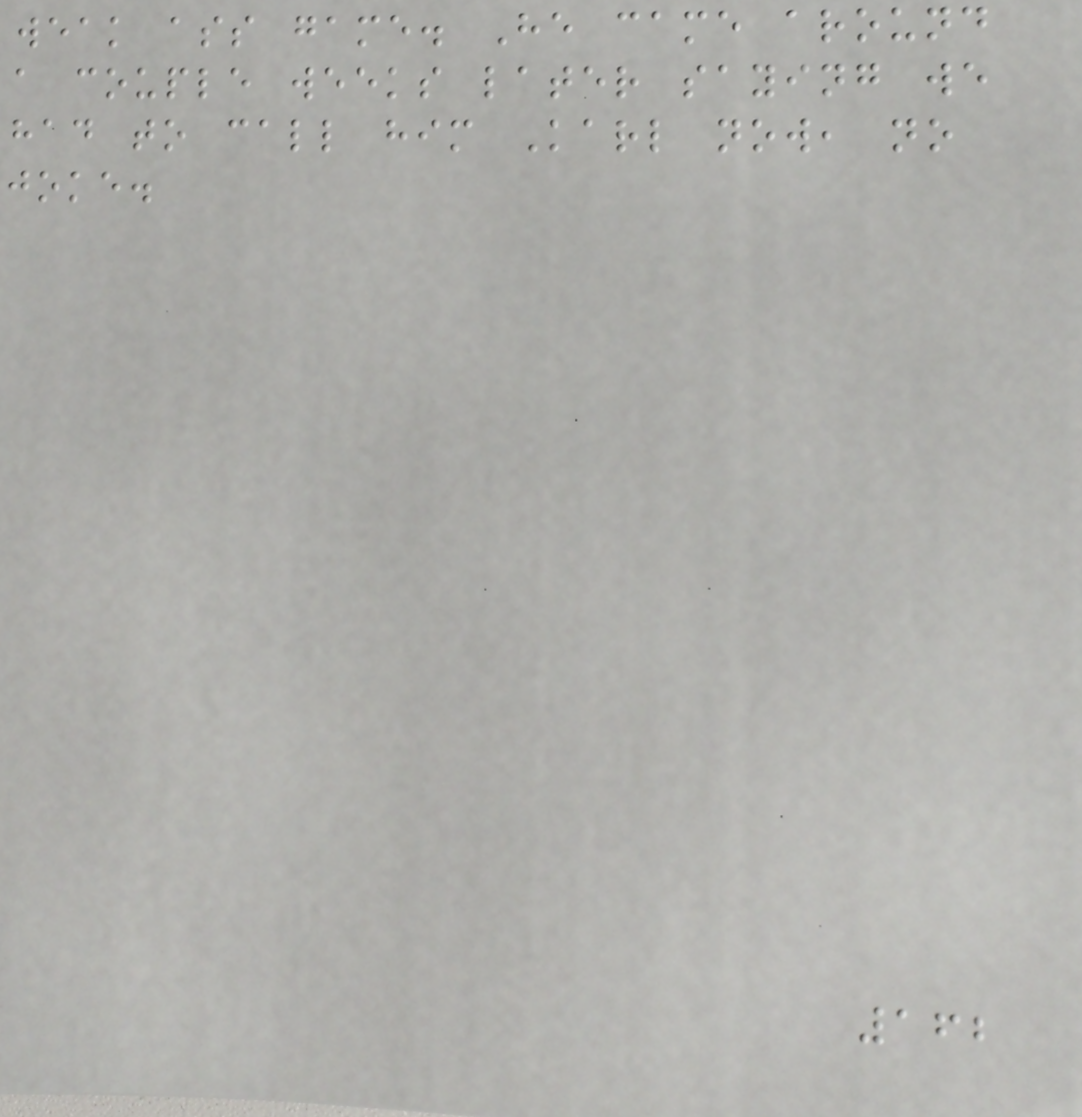weak ass game. He came around
a couple weeks later saying we
had to call him Karl now, no
joke.
162
